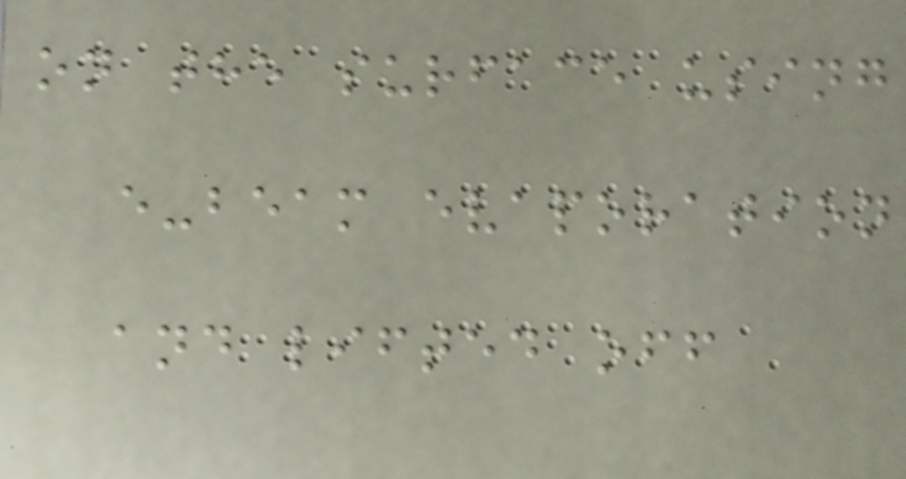on the surface using
e-beam evaporation
and lifted off
